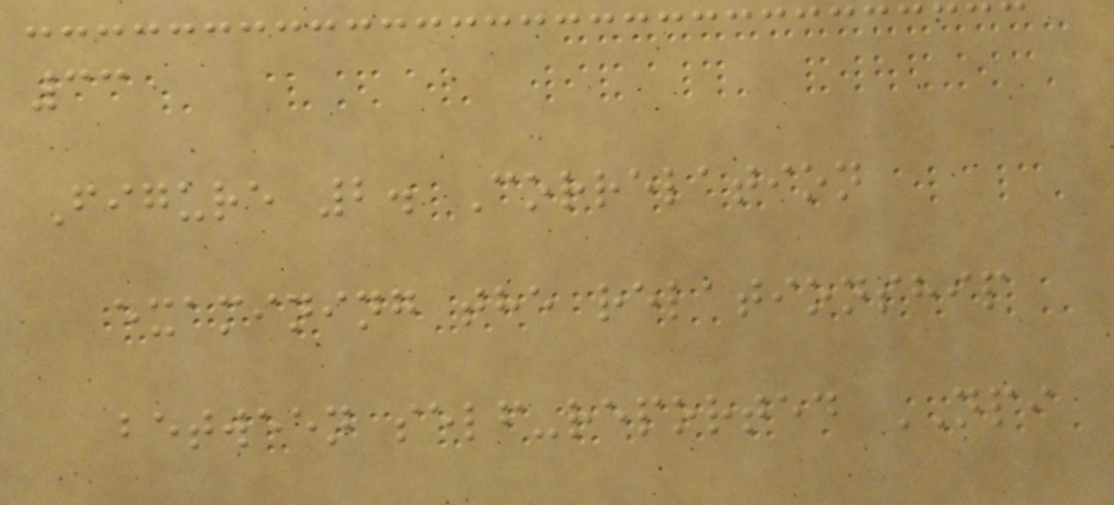33
Figure 2. Correlation
examining the relationship
between self-reported NPI
